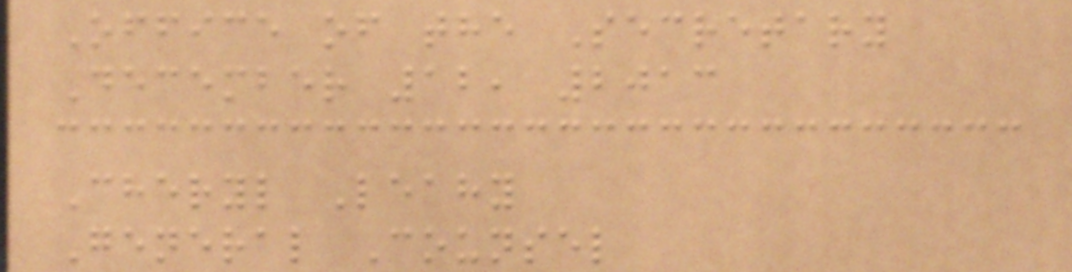Office of the Secretary
December 12, 2013
Cheryl Leahy
General Counsel
